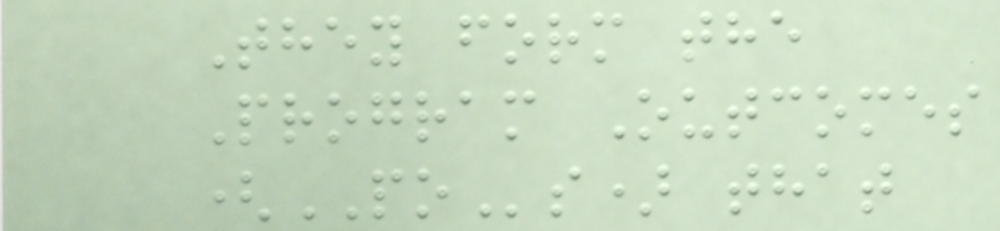They form the
Program Outcomes
(POs) that
